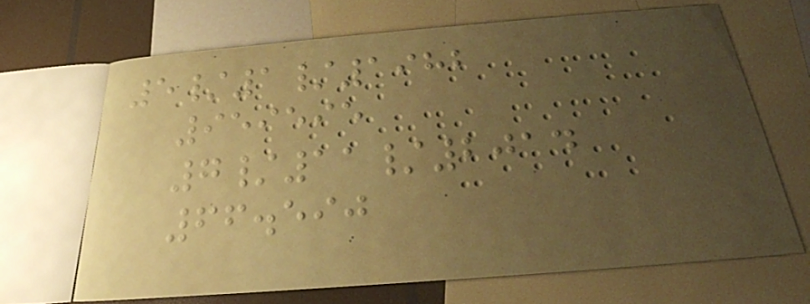5/1/1982
959595
7/11/2014
66.590
